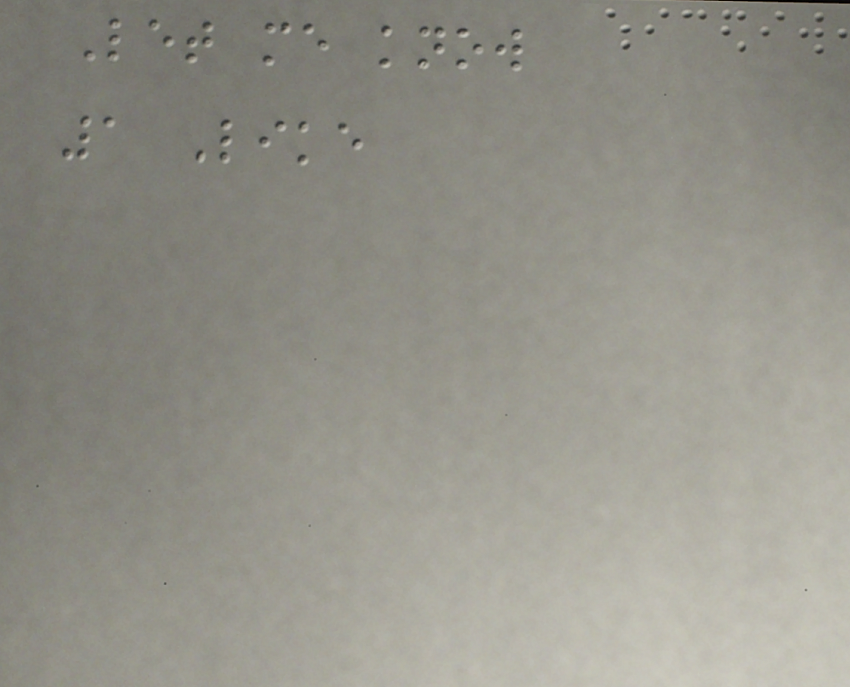Let me know
1 Like
